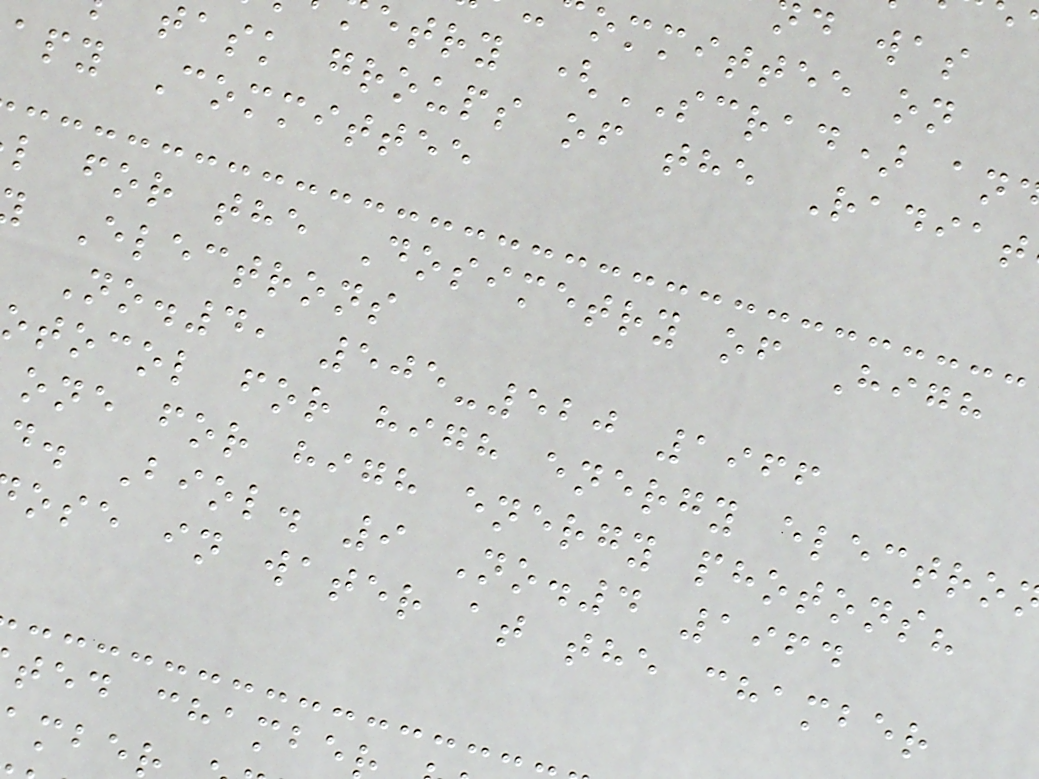ommittee on
etry (SCRAD) an
task groups of the Radiat
apy Committee
l for the Dosimetry of High
Electrons
No.4, 505-520 1966
otocol for high energy electro
one for high energy photons?
d. Biol. 9 No.4 1964
ose in water at the chamber
ted chambe
